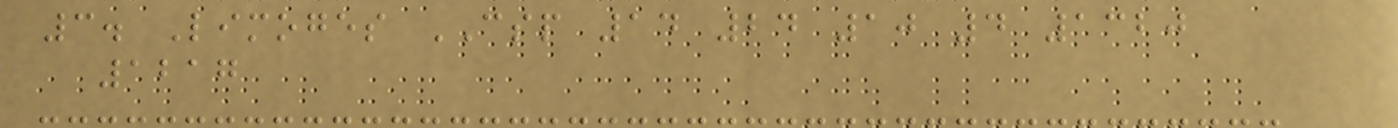3. Limoges CSP 14 24 10 4 1320
1217
